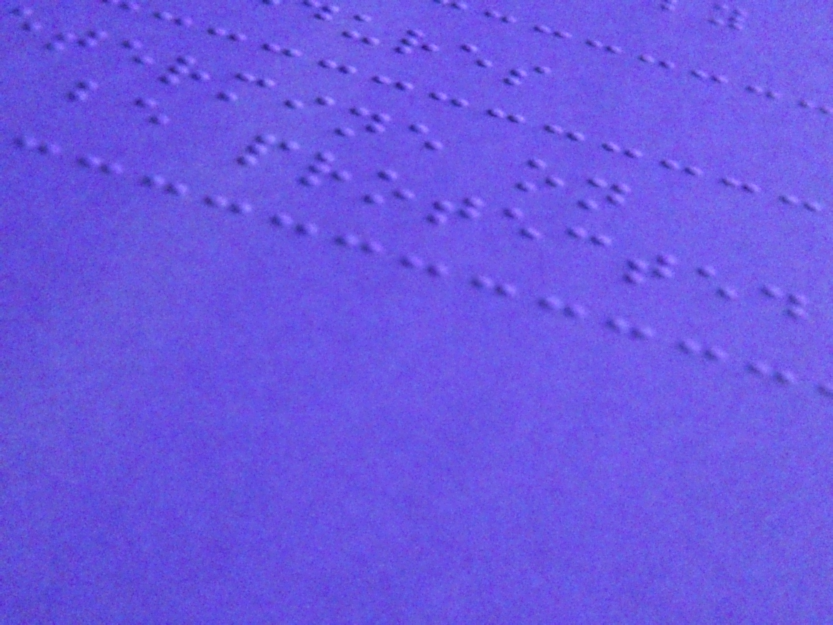termine on
be protected
